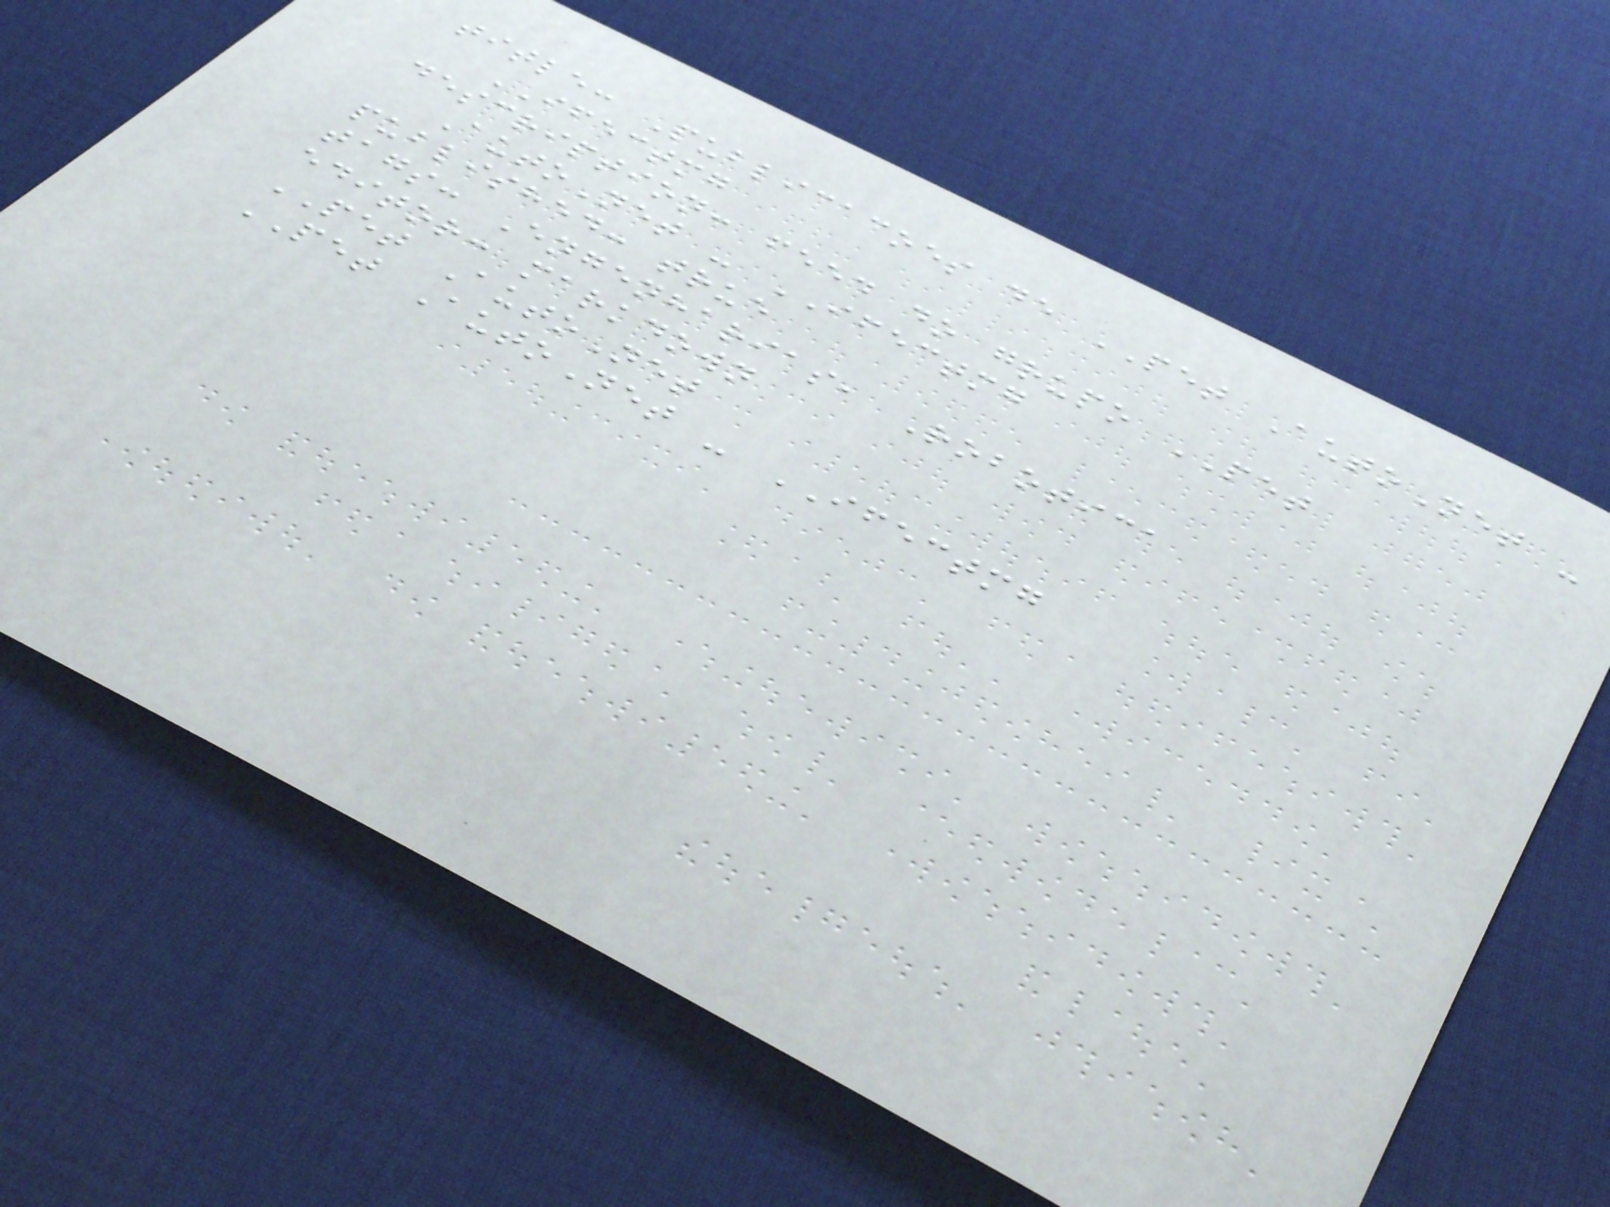title: Publicacoes de PET AutoNet -
IFECTMG
description: feed do grupo PET
AutoNet - IFECTMG
published: true
tags: Engenharias, Robotica
editor: markdown
PET AutoNet
PET AutoNet - IFECTMG
